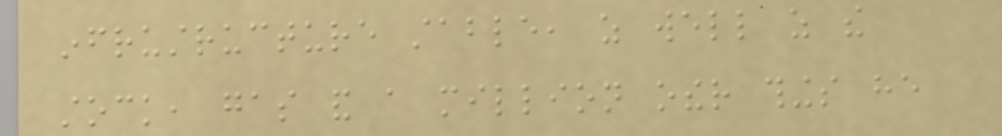infrustructure stable, as well as the
stock, gas and a million other things he
